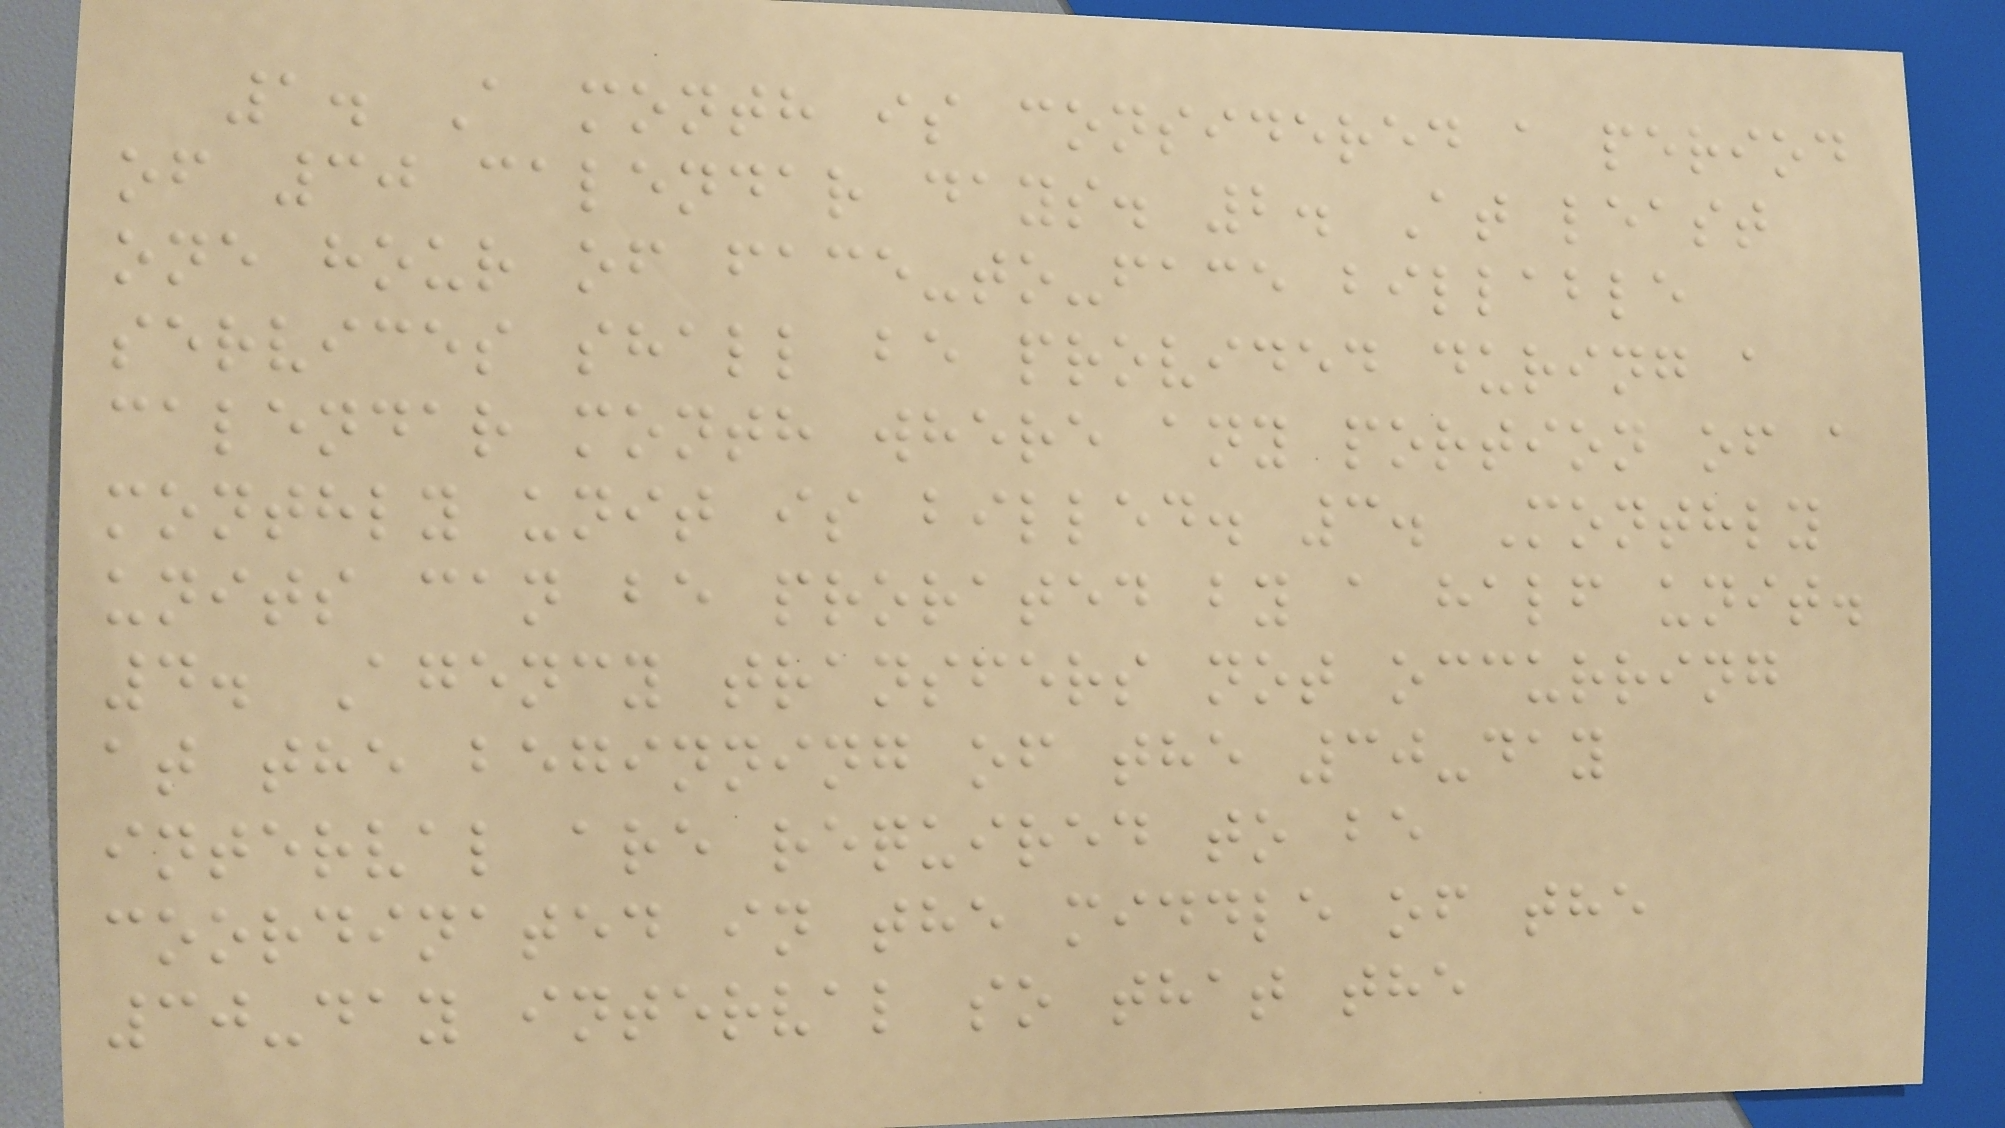1. A month is considered a period
of 30 calendar days. 2. At least
one hour of face-to-face billable
services shall be provided during a
calendar month where any portion of a
monthly unit is billed. 3. Monthly
units can be prorated by a half unit.
4. Agency transfers not occurring
at the beginning of the 30-day
interval are required to be
coordinated in the middle of the
30-day interval so that the
